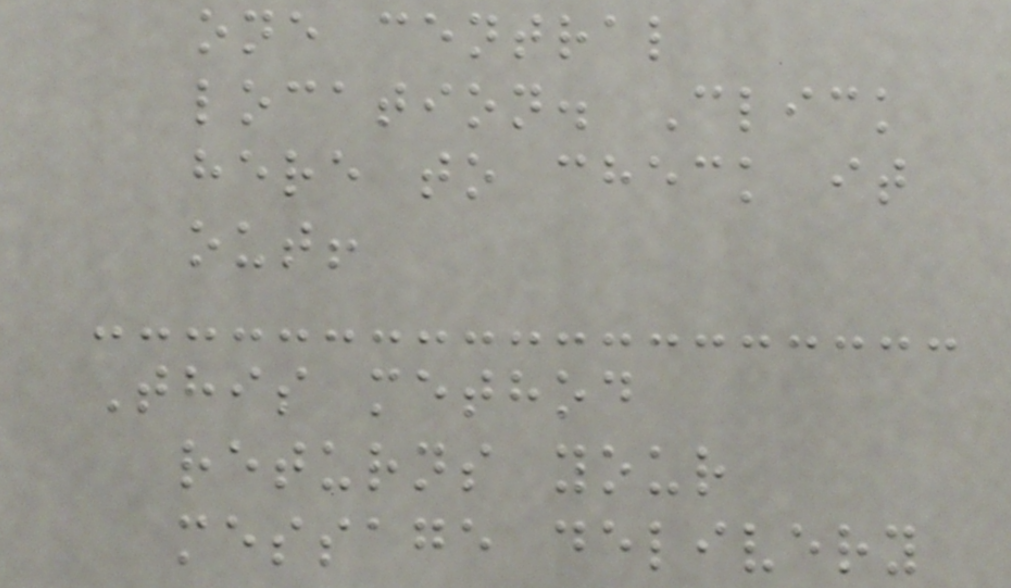one central
location. Click
here to check it
out!
This method
returns your
message delivery
